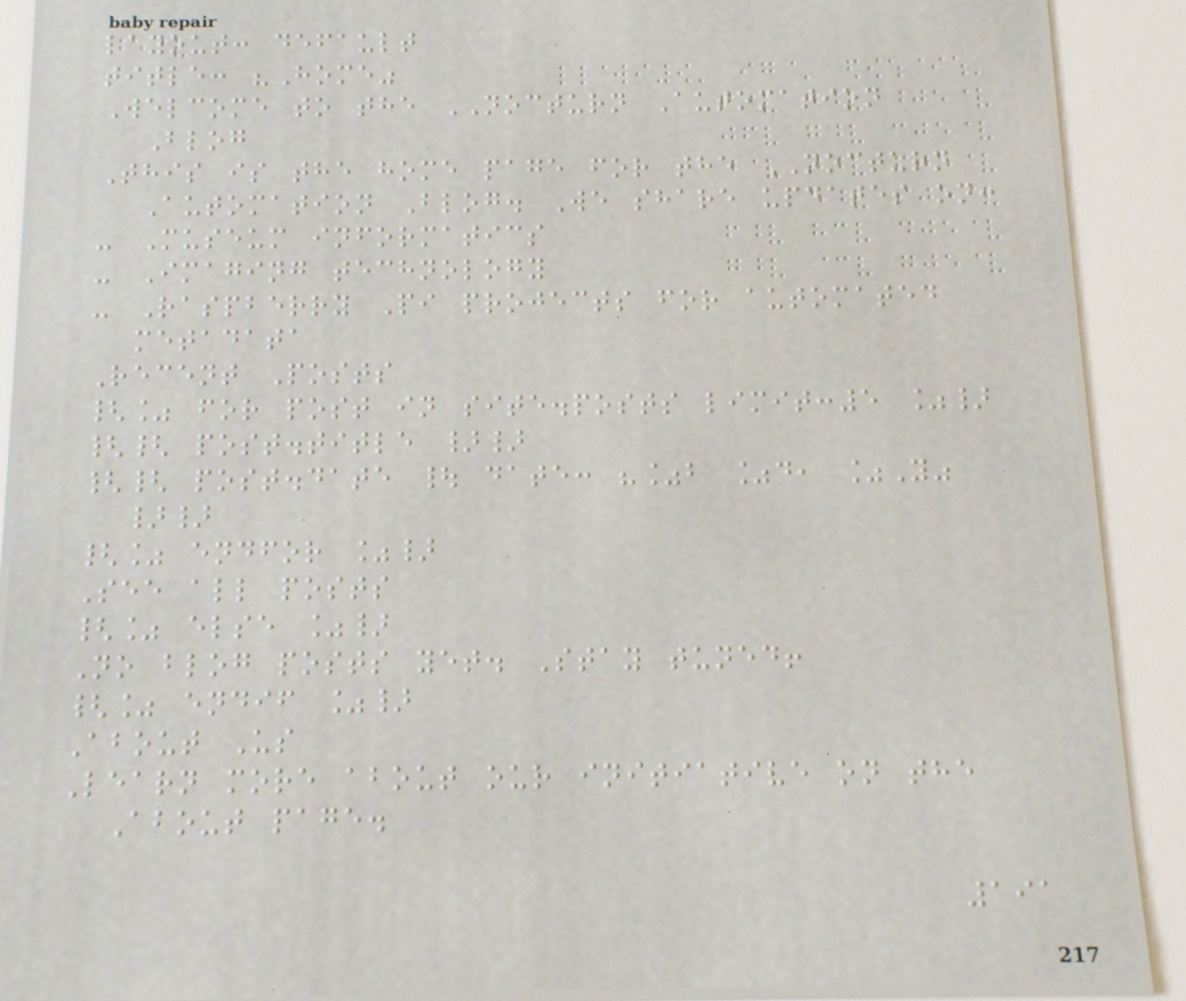layout: default
title: "Home"
Welcome to the NOCTURN Automation
Blog
This is the home page for the NOCTURN
Automation Blog. We share updates on:
- Museum informatics
- Imaging technology
- Raspberry Pi projects for automated
metadata
Recent Posts
{% for post in site.posts limit:5 %}
{{ post.title }}
{{ post.date | date: "%b %d, %Y"
}}
{% endfor %}
See all posts
{% else %}
No blog posts yet. Stay tuned!
{% endif %}
About Us
Learn more about our initiative on the
About page.
191
